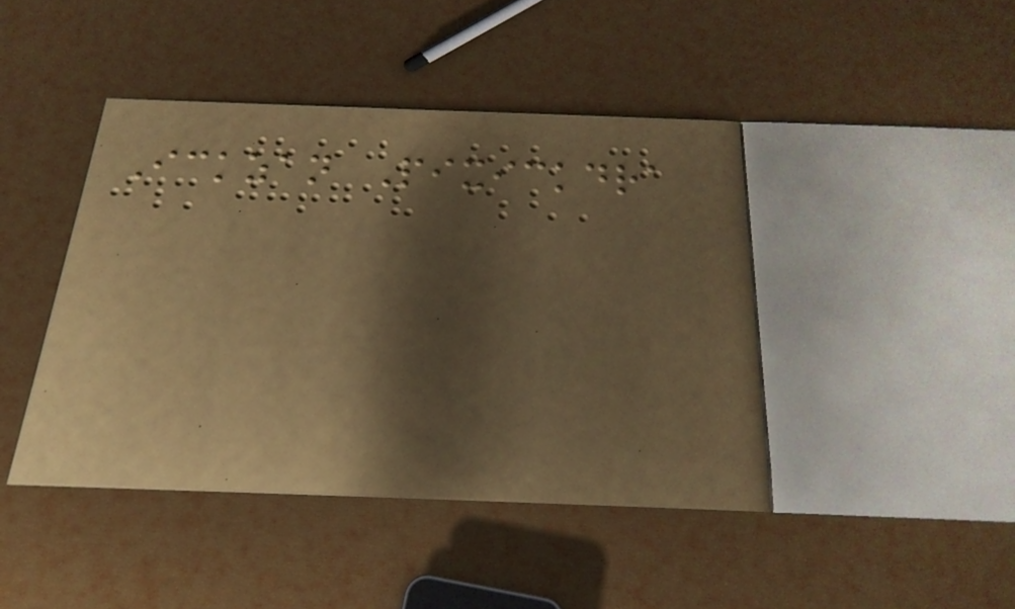Ickzan Pixickdra
